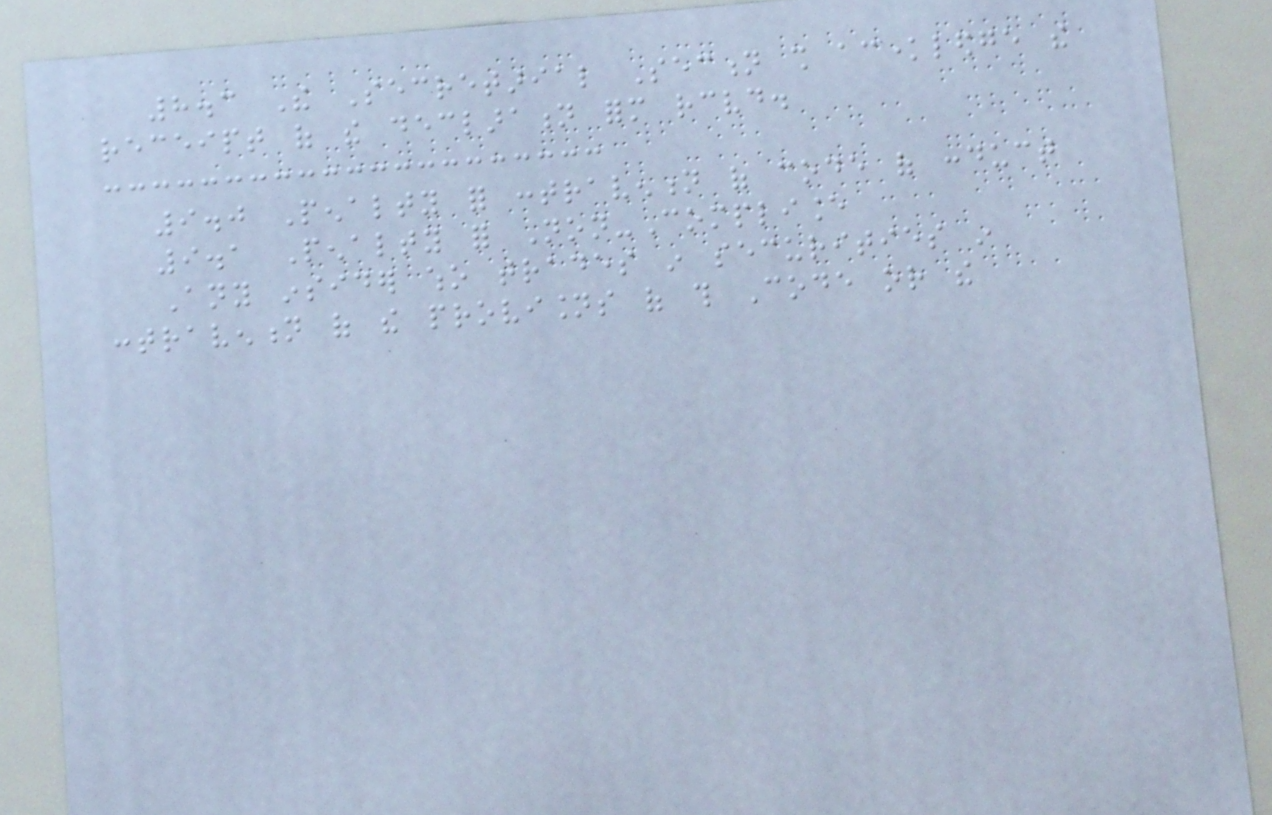8.3 The Secretarial Section shall acknowledge the
receipt of the declaration form received.
9.0 Penalty for contravention of code of conduct
9.1 Penalty for Non-Compliance
Any insider who trades in securities in
contravention of the provisions of this Code or the
